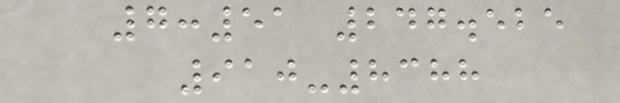7:51 247.525
910-8388
